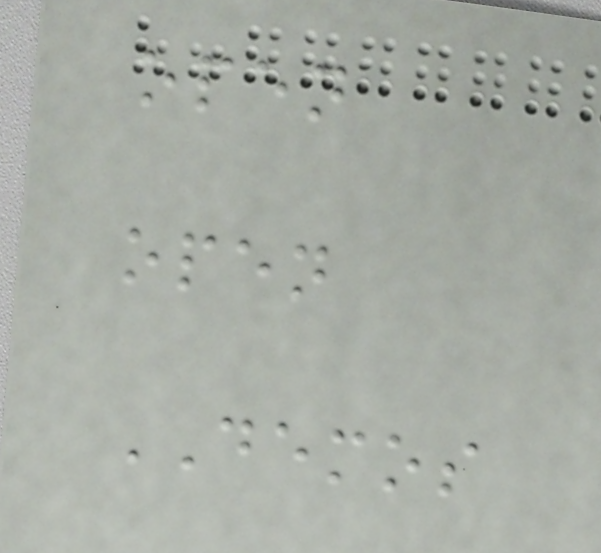open
open
DEMOS
